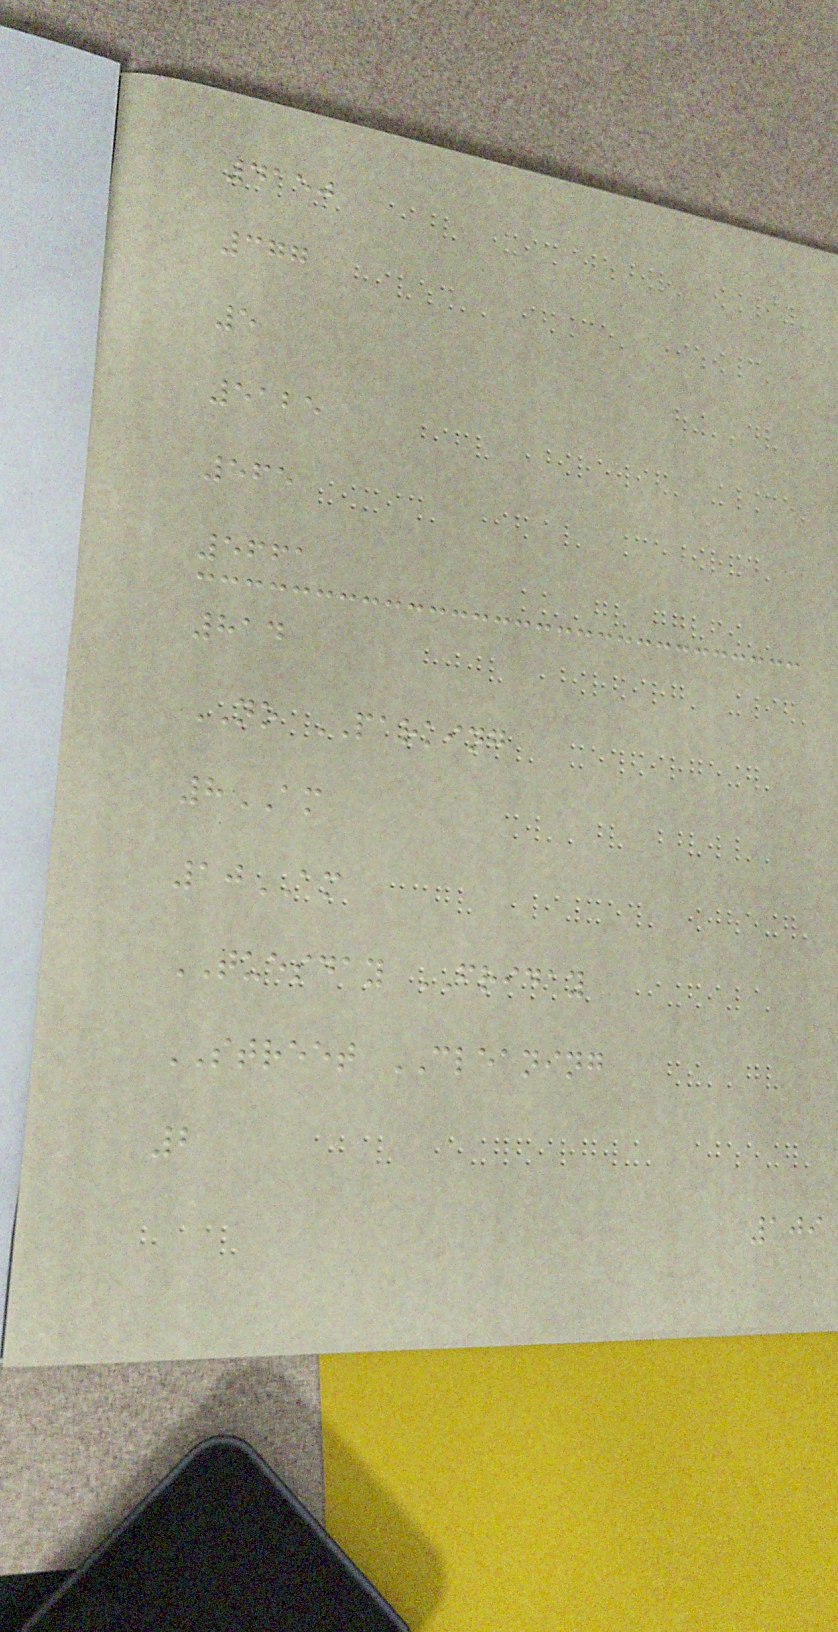4150
377
5
5125
565
5661
814
NO PARKING
8AM
10AM
TUESDAY FRIDAY
STREET CLEANING
2
109
